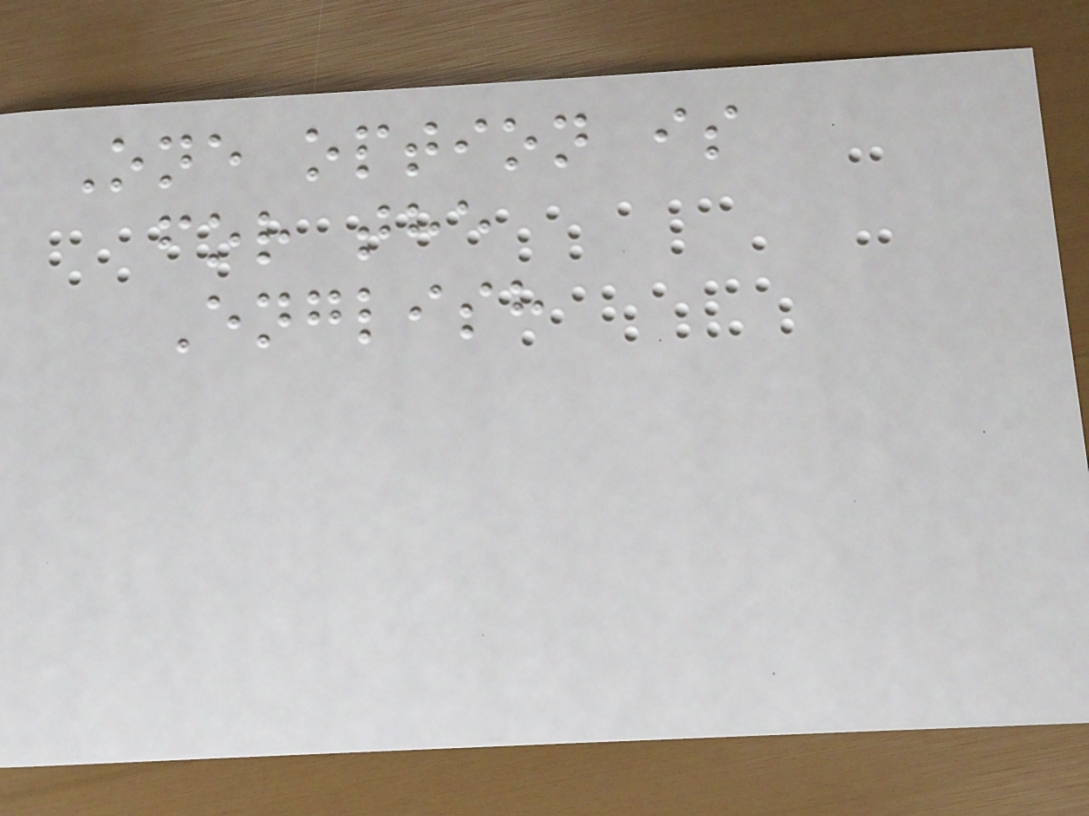One option is
for the
English
